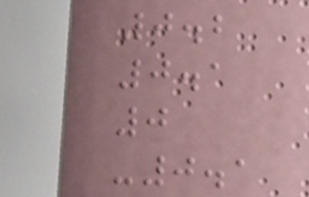0.2
0.1
0
-0.1
